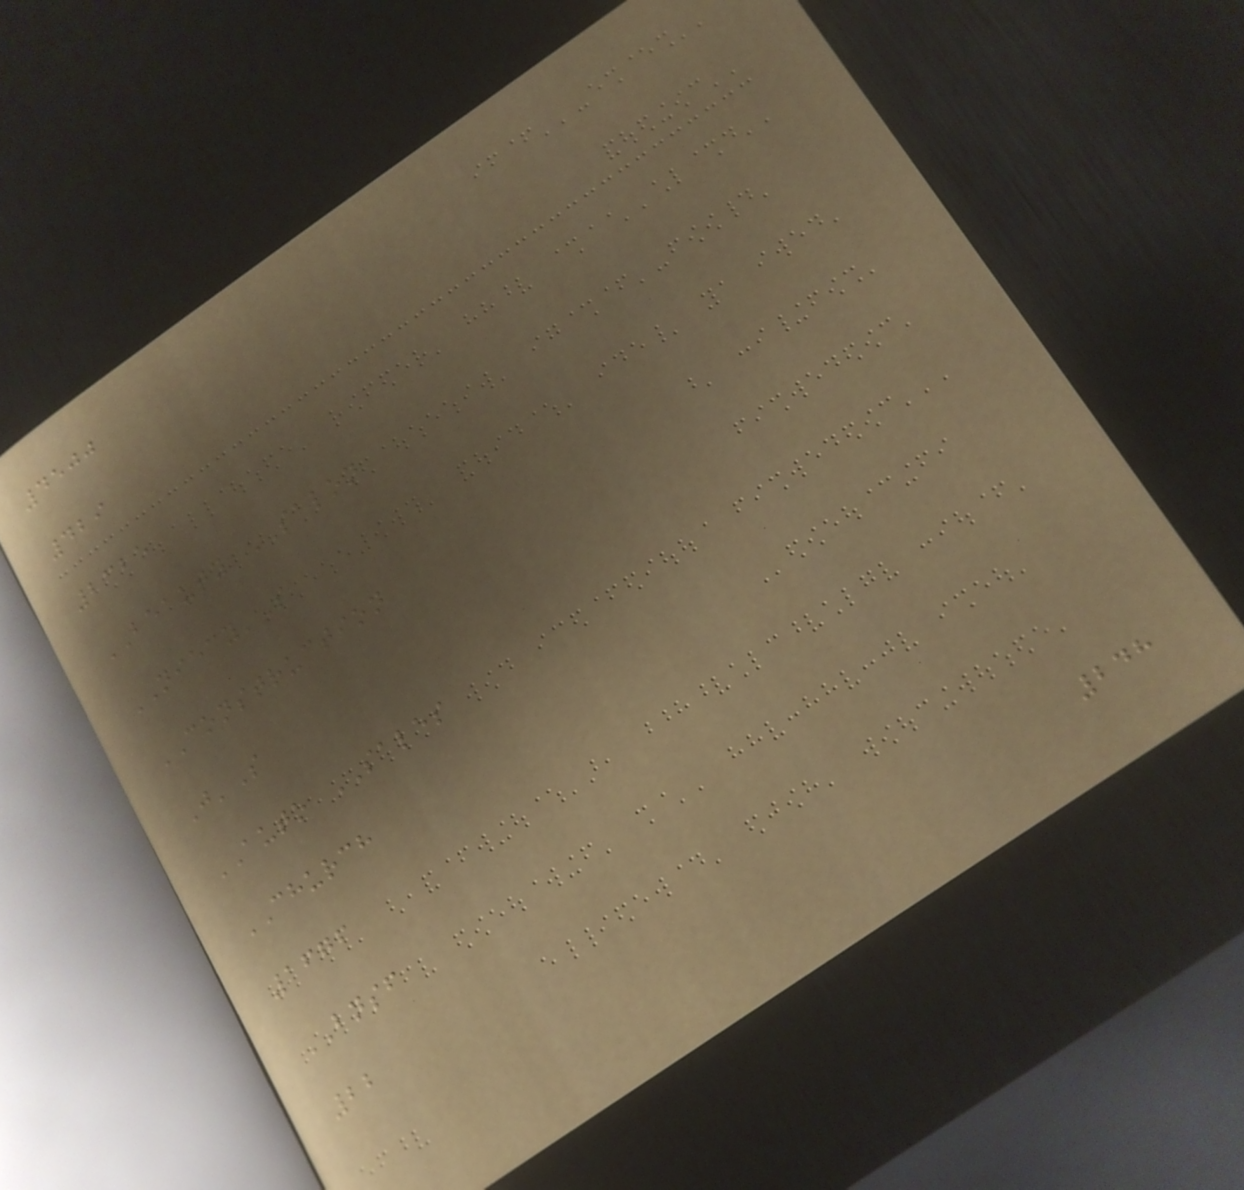4500
429
2325
BEAUTY SALON
NIECY'S
CONSTRUCTION
J'S
AUTO SALES
CHURCH
1676
BNSF
22
248
